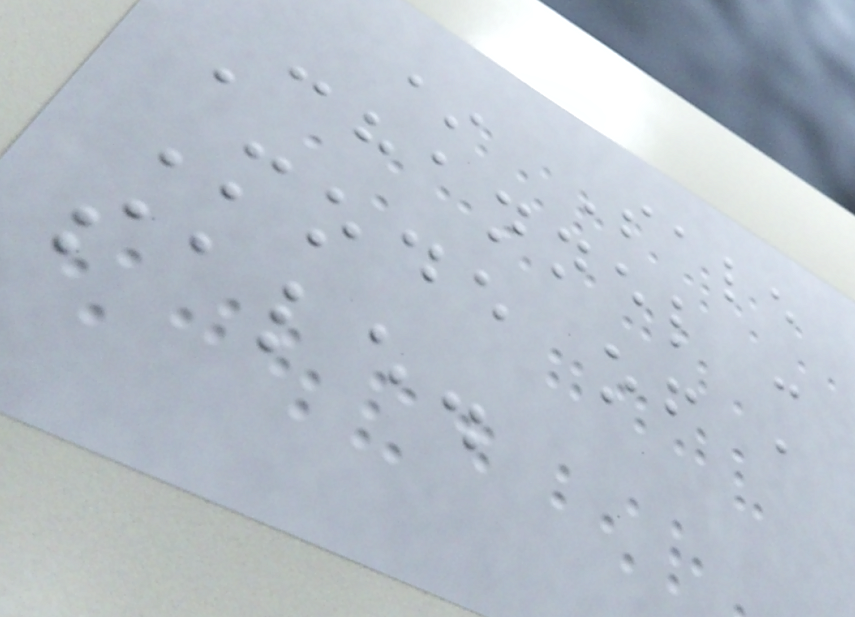* Sale
Channel :
Mode of a
sale.
